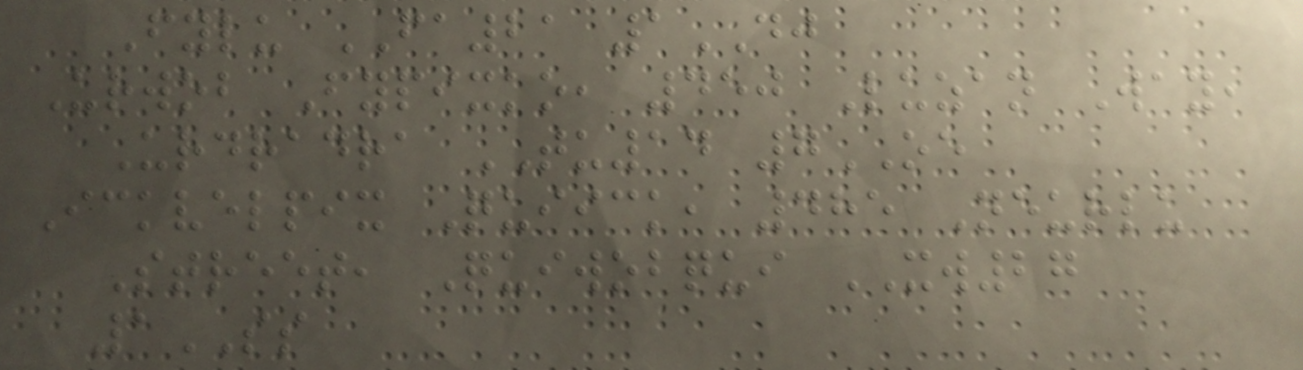Fylu FA21 1DJ
Urwob Fypixko, 450 Luzan Way,
Urdradra TU14 7OE
Ickvelpix Quiick, 485 Neurlu
Street, Quiwobqui XW27
1SS
